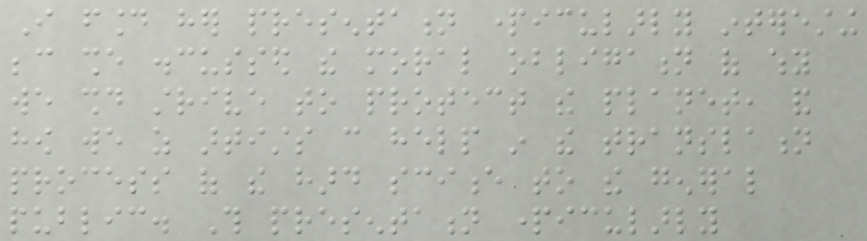I found her presentation particularly interesting
because she discussed the moral obligation of why
we should strive to protect the planet, and
how we as artists can help in the translation
process of the hard science to the general
public. This presentation particularly
